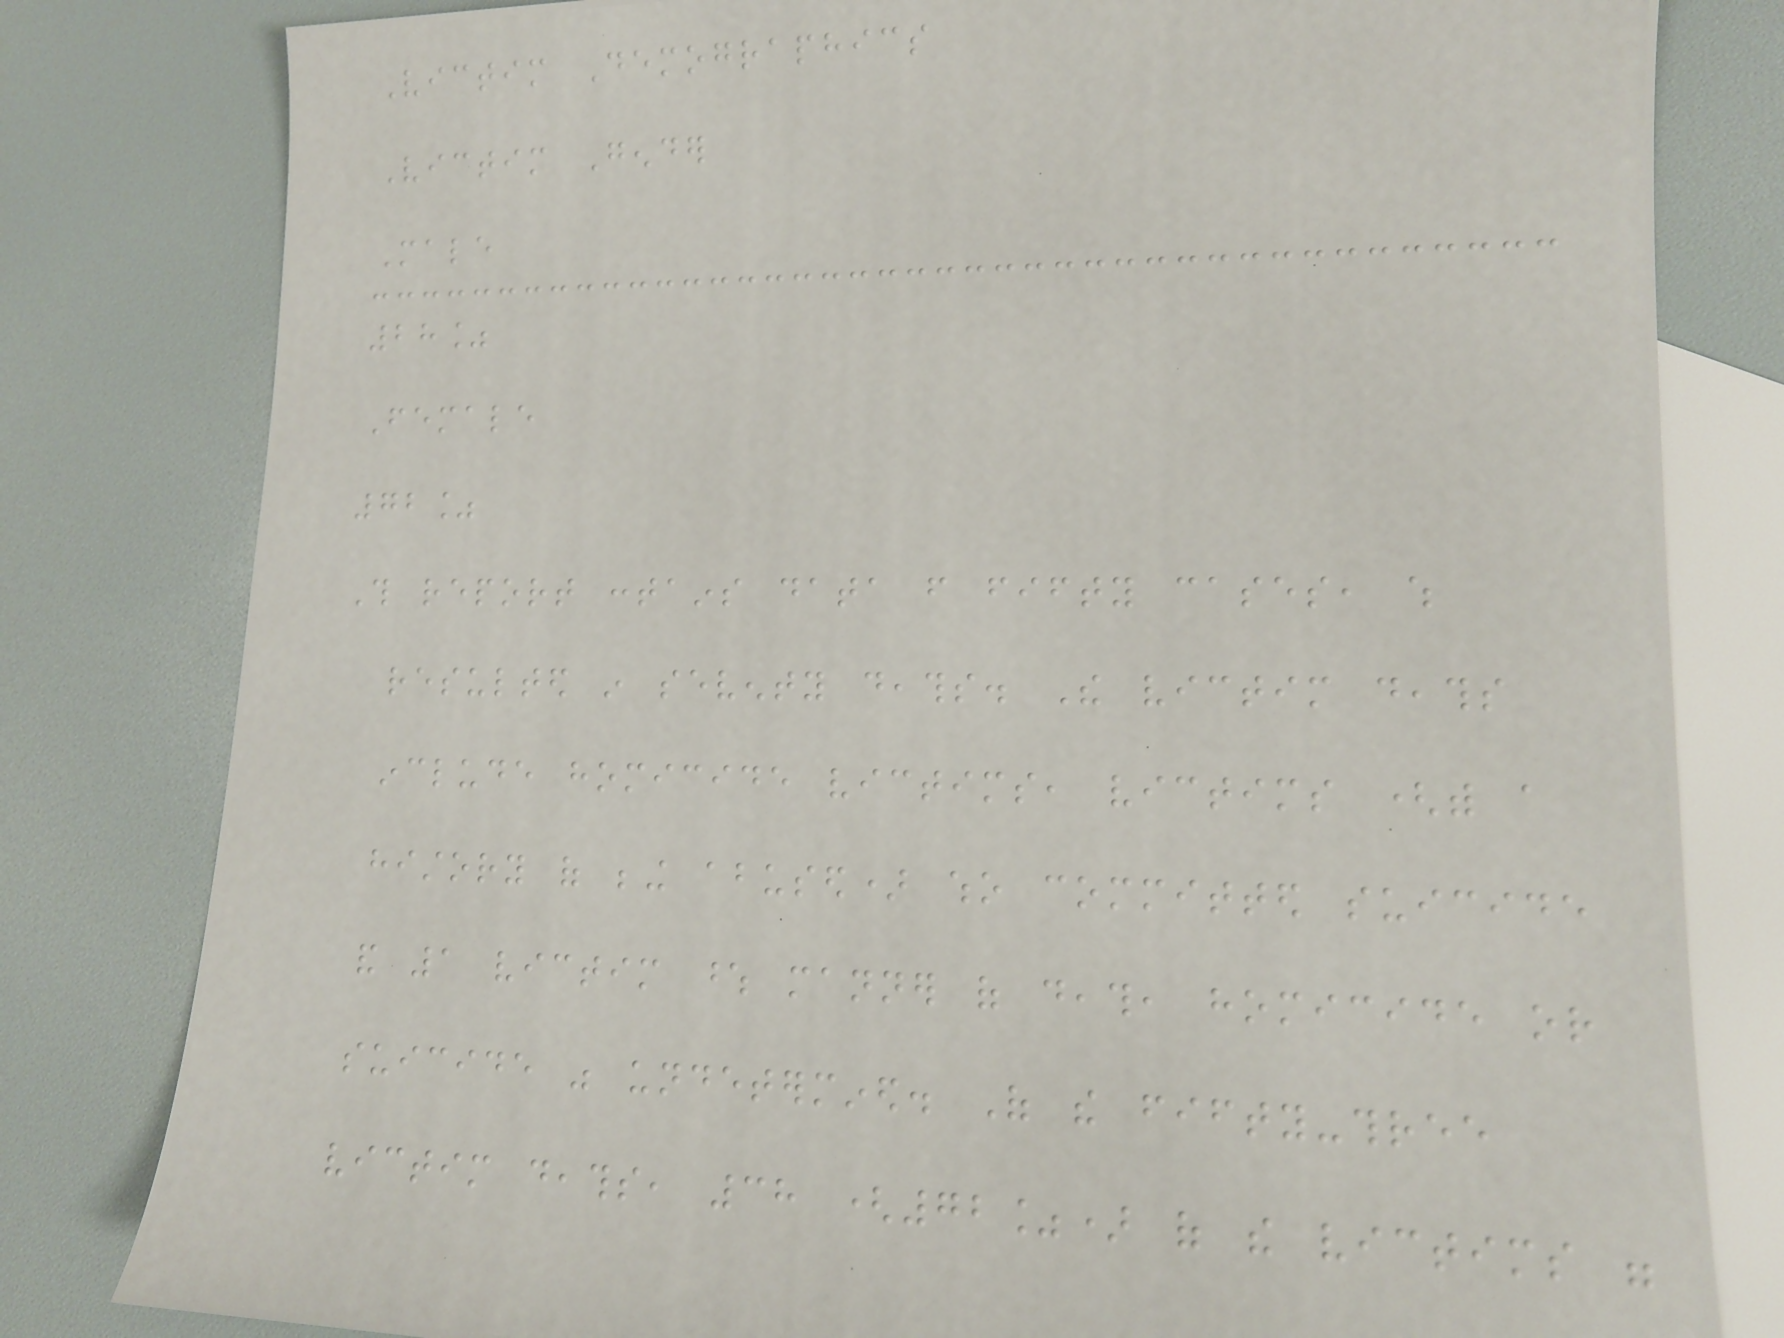Victim Demographics
Victim Gender
Male
28%
Female
72%
This report contains data from fifty cases, which
resulted in seventy deaths. The victim deaths
include homicide victims, victims (with a
history of being abused) who committed suicide
and 1 victim whose manner of death, homicide or
suicide was undetermined. Of the fifty-three
victim deaths, 38 (72%) of the victims were
